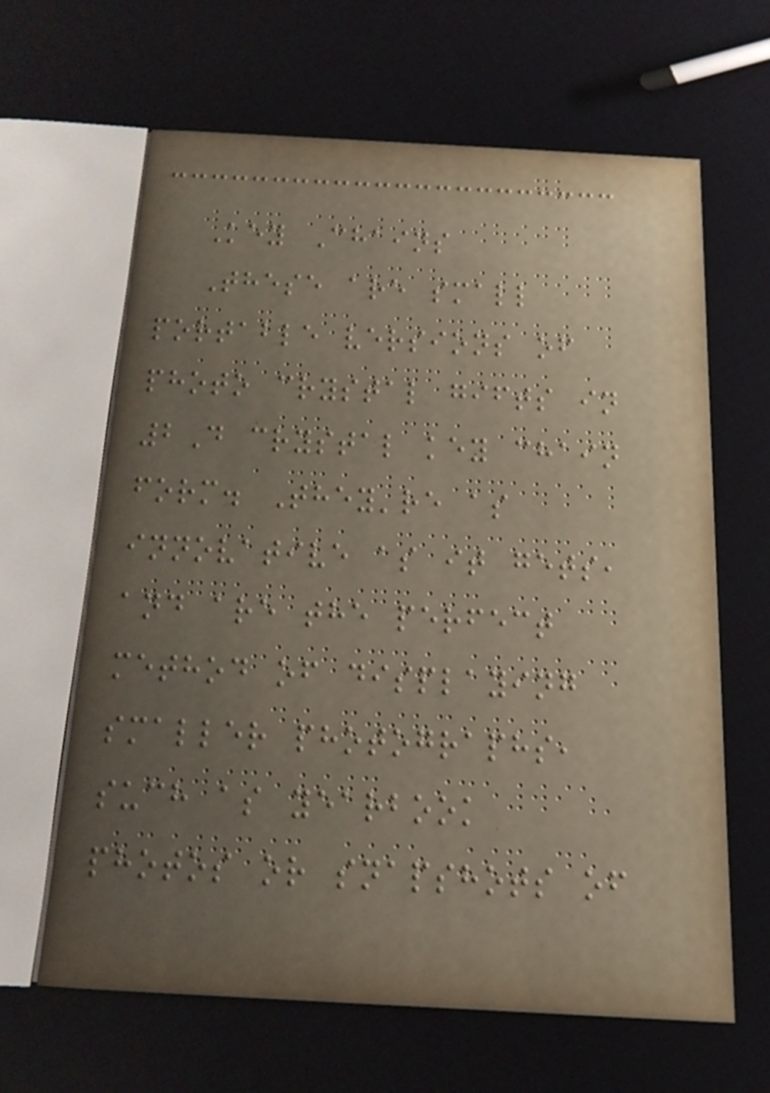Key Chains
These are small
portable versions of
photo crystal gifts in
2D crystal key chain
form. They're as
innovative as it gets,
and are the perfect
method of displaying
smaller photographs,
such as yearbook
photos or snapshots of
